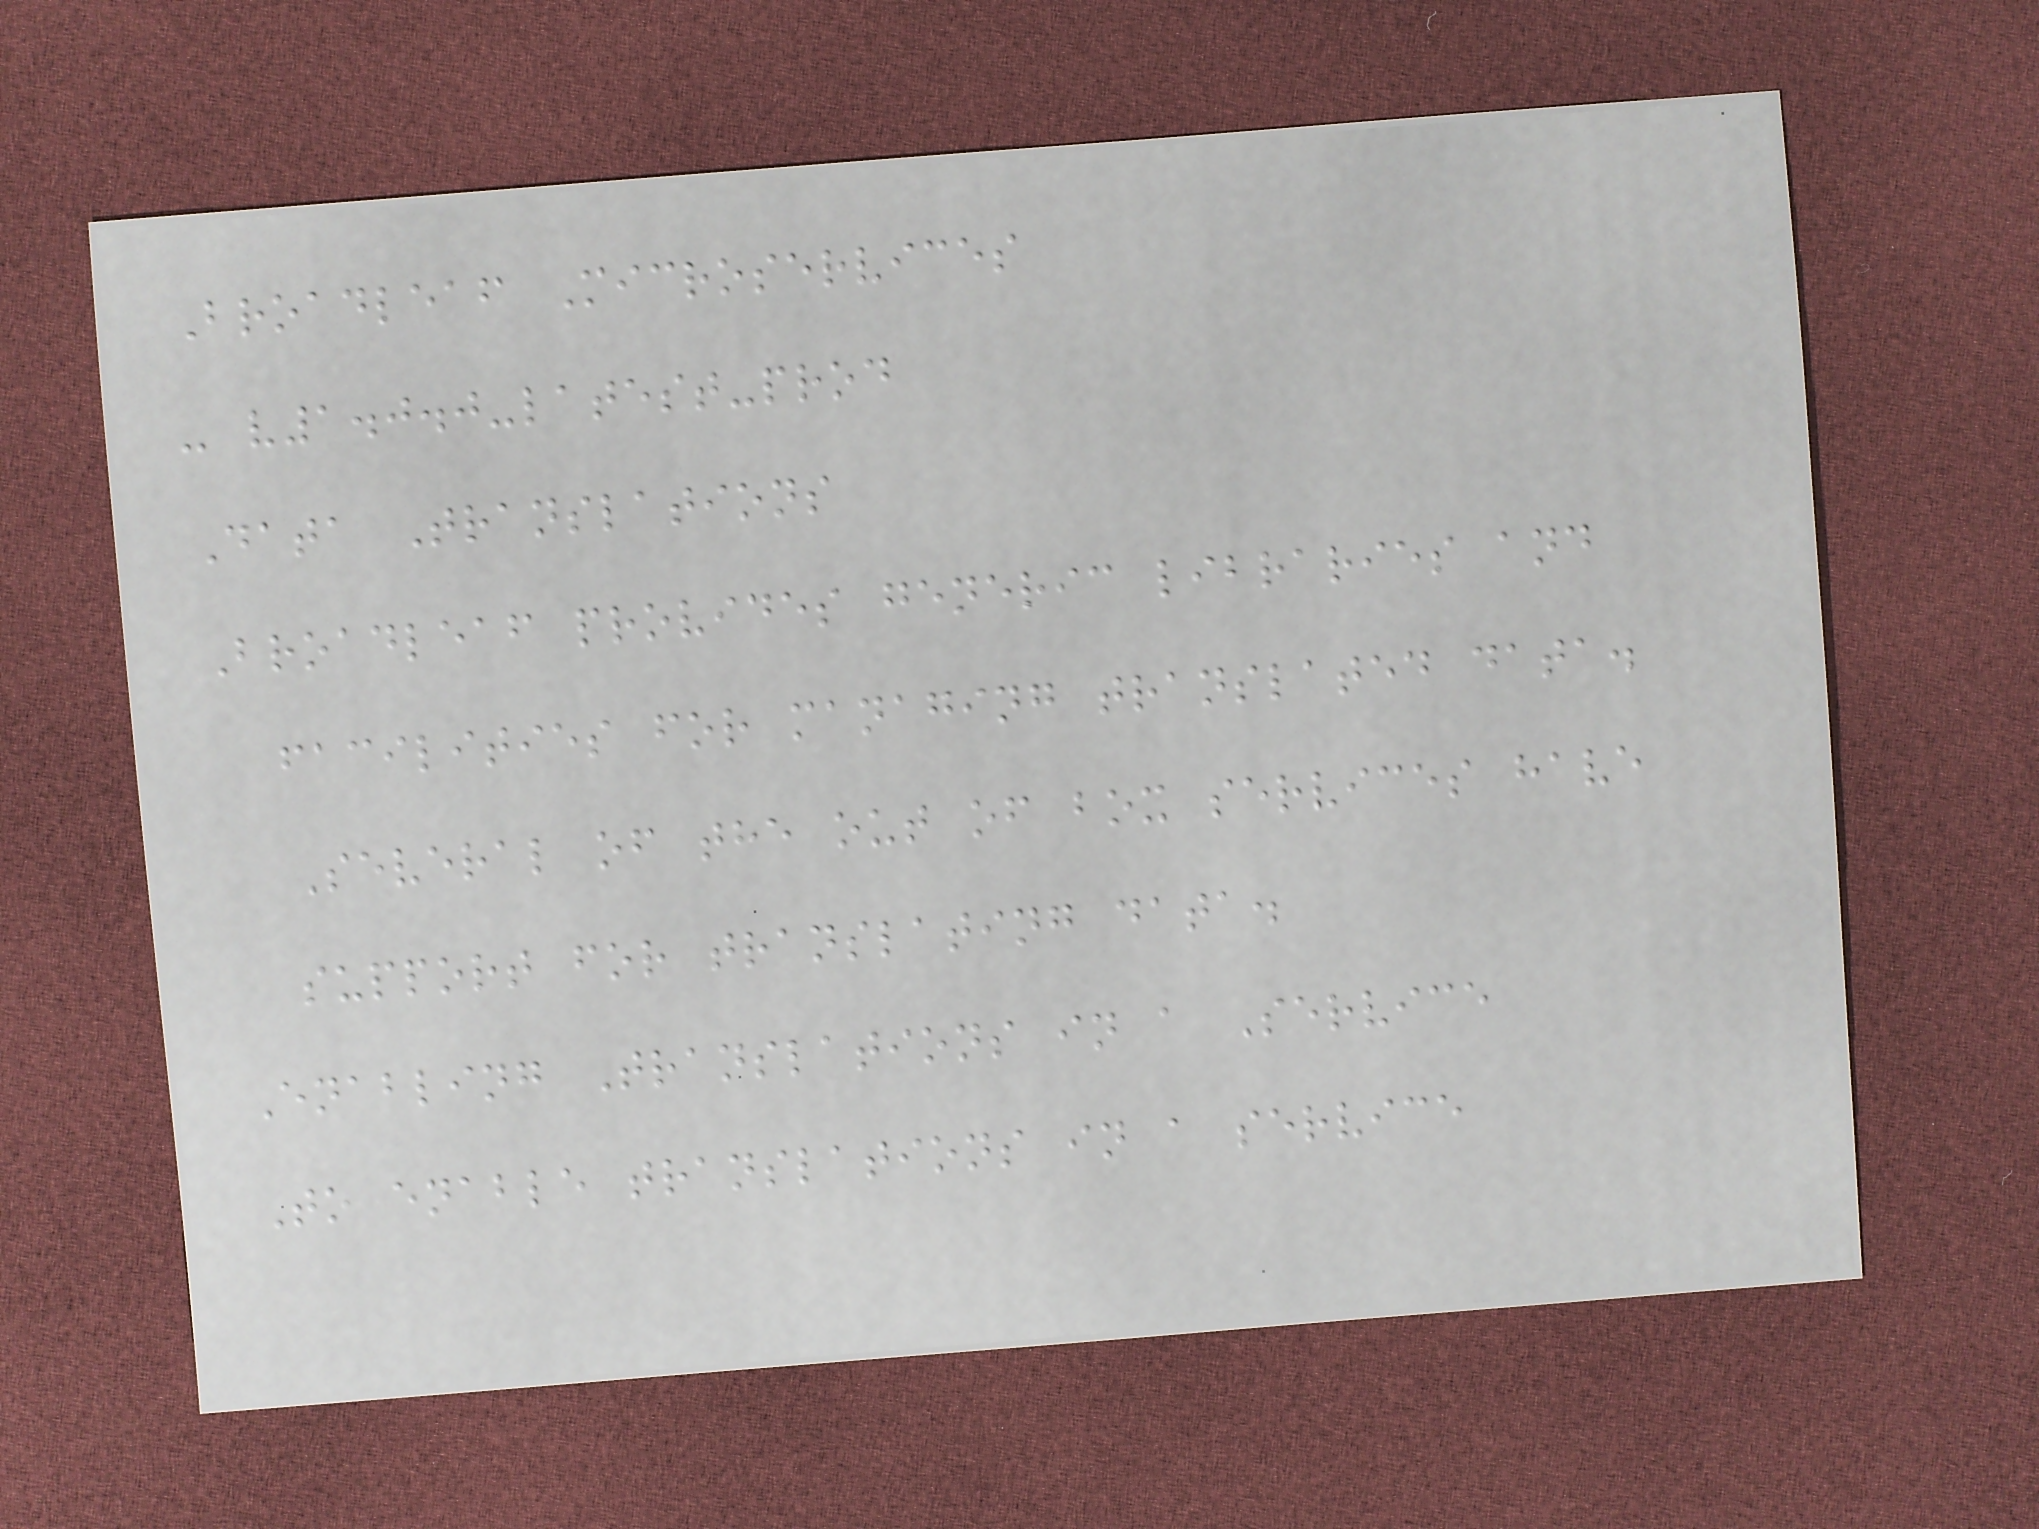Broadleaf Microservices
- v1.0.0-latest-prod
Data Translations
Broadleaf provides generic libraries and
facilities for managing translated data.
Several of the out of box services have
support for translating data.
Enabling Translations in a Service
To enable translations in a service
